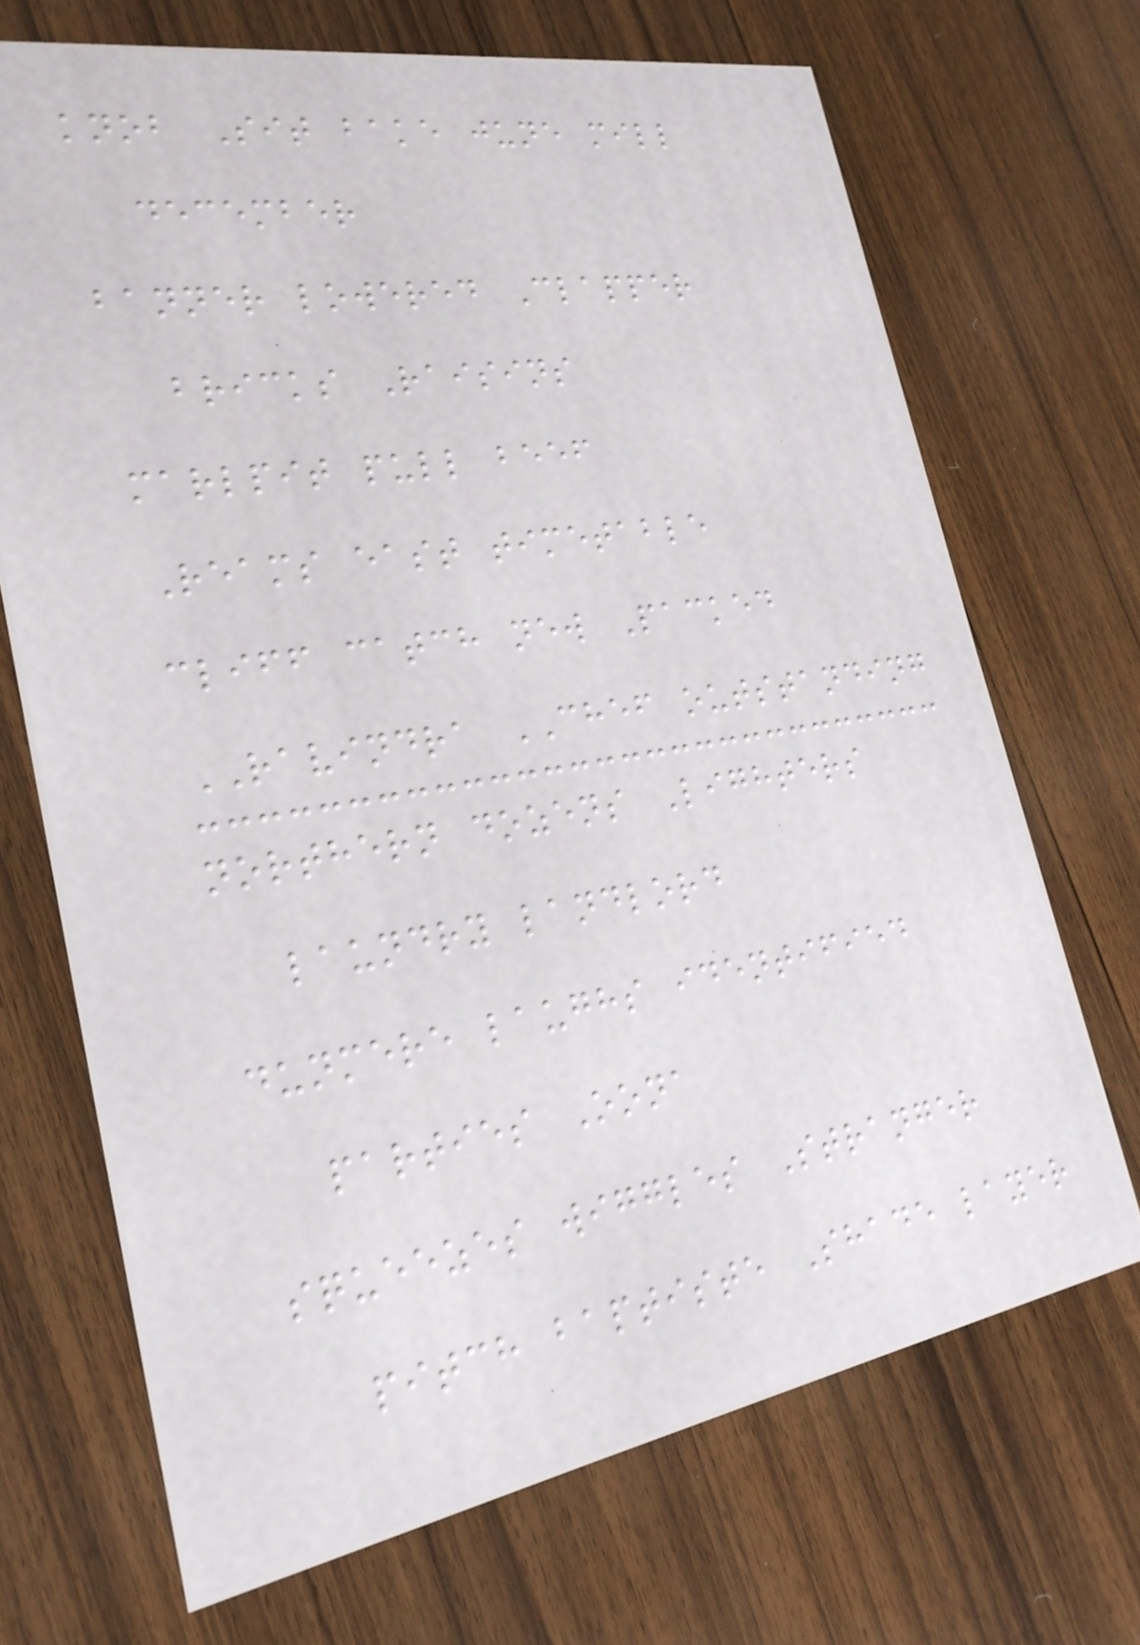knob Sit bake june mill
december
banner lowered Clapper
bricks Raisins
marlpit pull beef
Reams east timetable
cliff catch new Packed
RAVINDRA CHEF outstanding
northern dozens Lighters
laundry landlord
dunmere laughs identified
parties Oona
squeezes wiggles Stranger
pitch baptiste Shade layer
